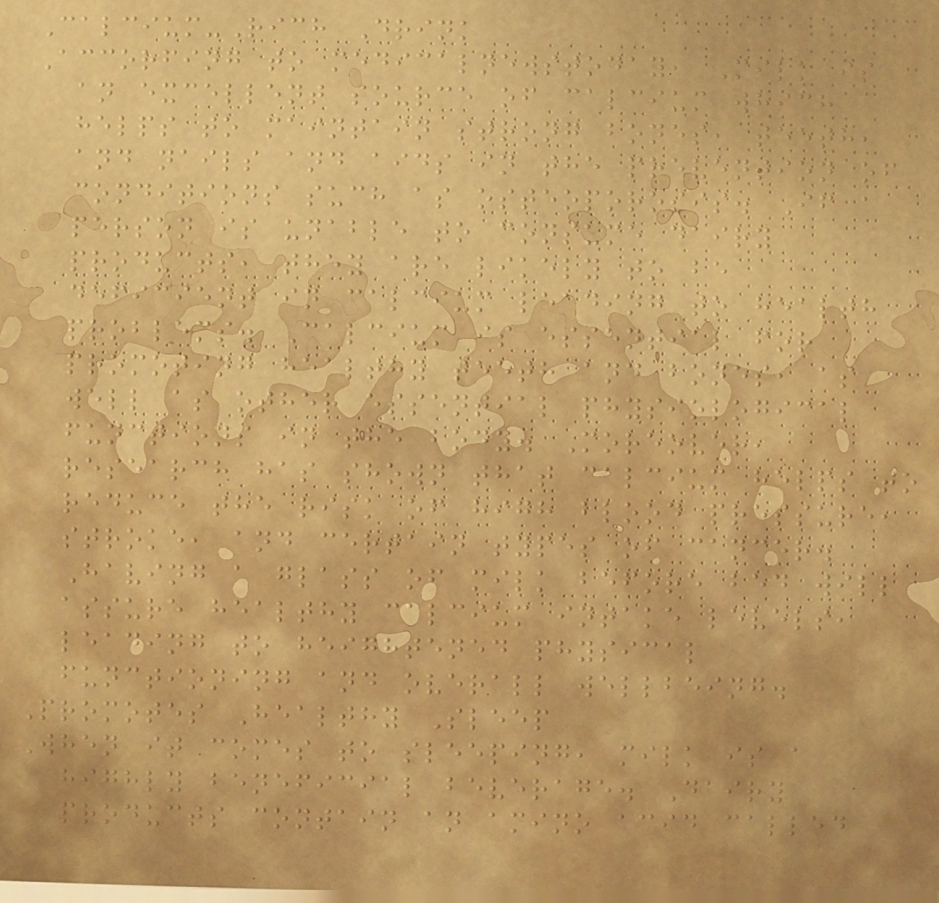Calcium-Rich Drink
Accorfing to medicalnewstoday, Milk is
an excellent source of calcium which
helps to maintain strong bones, teeth,
and nails and aids in the prevention of
conditions such as osteoporosis. If a
person is unable to consume dairy
products, they are likely to be
deficient in calcium leading to health
problems. Calcium is essential for
promoting healthy teeth and bones, as
well as other essential physiological
functions in the body. Moreover,
research has shown that calcium helps to
reduce the risk of high blood pressure,
stroke, and certain types of cancer.
Having a glass of milk before bed will
assure healthy calcium intake levels,
leading to heightened physical
functioning and overall wellbeing.
Promotes Healthy Sleep
When it comes to sleeping, milk is a
highly beneficial beverage. Dairy
products contain an amino acid called
